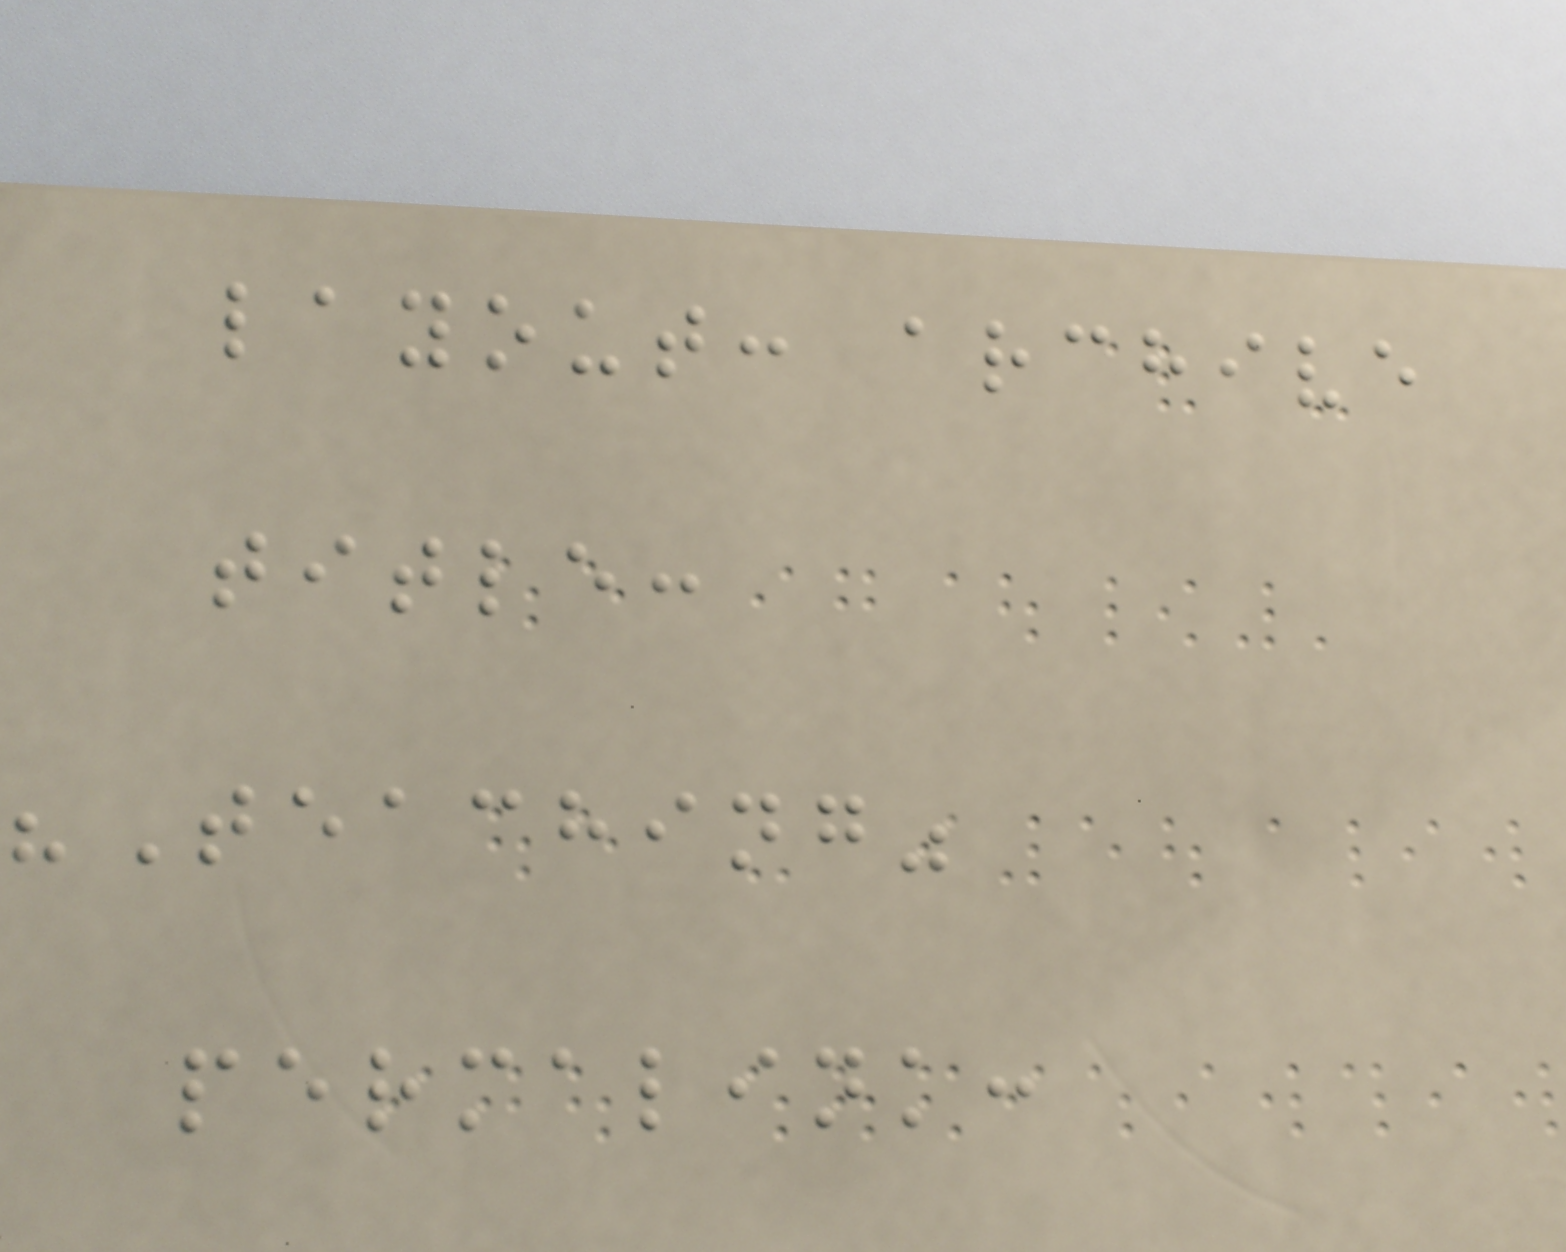layout: archive
title:
"Teaching"
permalink:
